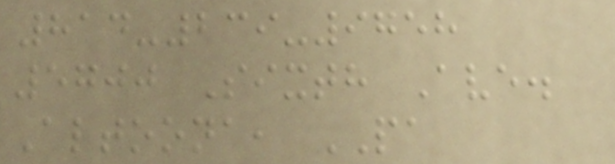814-239-9758
5700 Sixth Ave.
Altoona, PA
